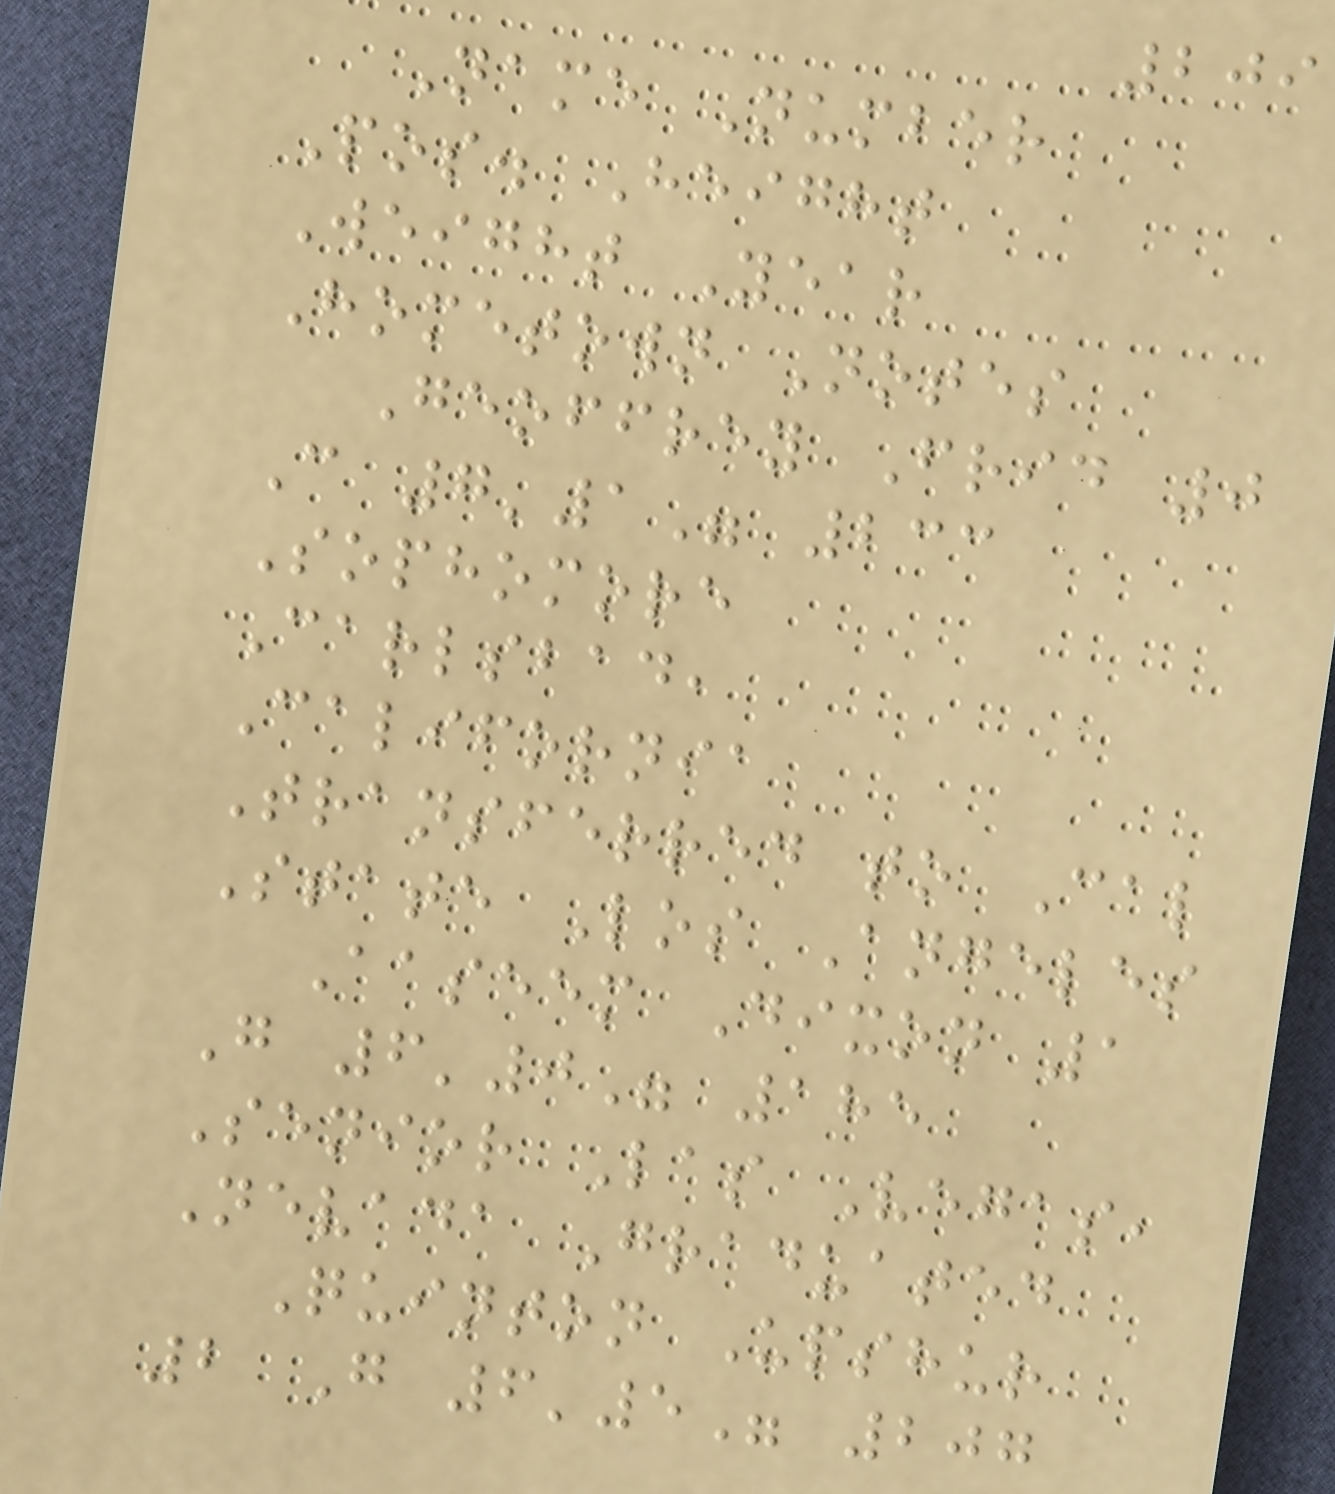209
Name Number
Pos. Height
Weight Year
Hometown Notes
Geoffrey Frid 0
C 7'1" 233
Sophomore
Carlsbad,
California
Transferred to Cal
State Los Angeles
Aaseem Dixon 1
G 6'0" 185
Senior Las Vegas,
Nevada Graduated
Quinton Upshur
2 G 6'5" 207
